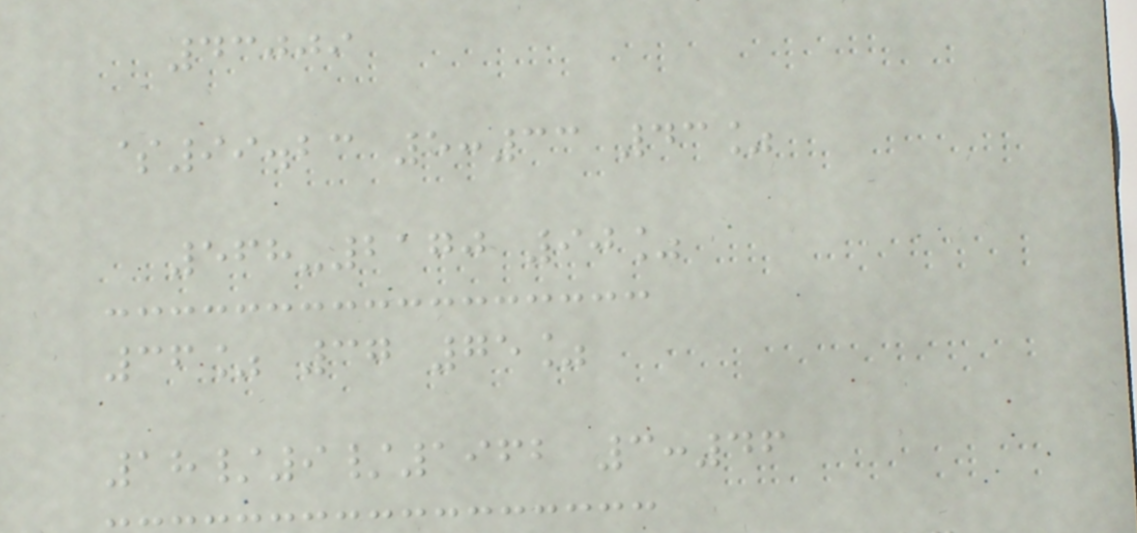43009
$99.23 5:33 43%
568-2170 90%
36% 37 75%
18/9/1962 3:46
